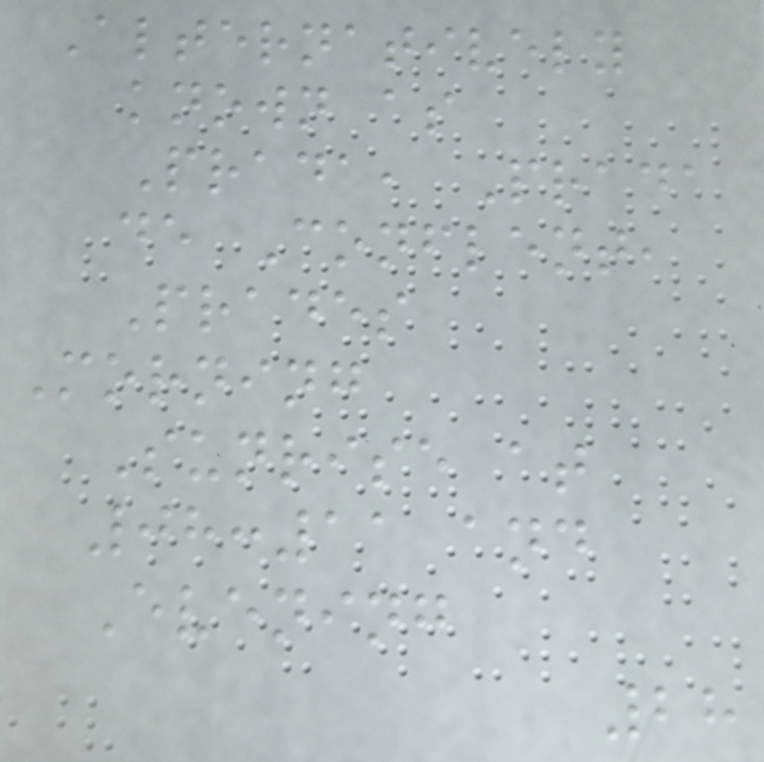Alternatively
known as
Prada, Prada
de Conflent,
Prades
Morning
Sunrise at
08:11 and
Evening
28
